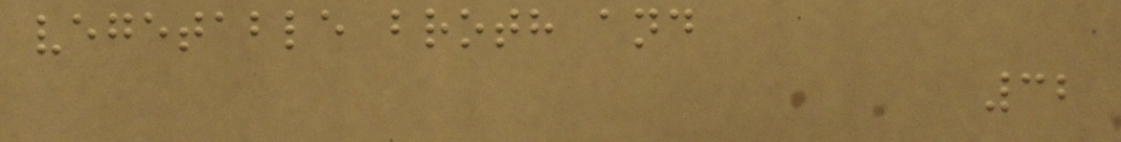vegetable broth and
32
